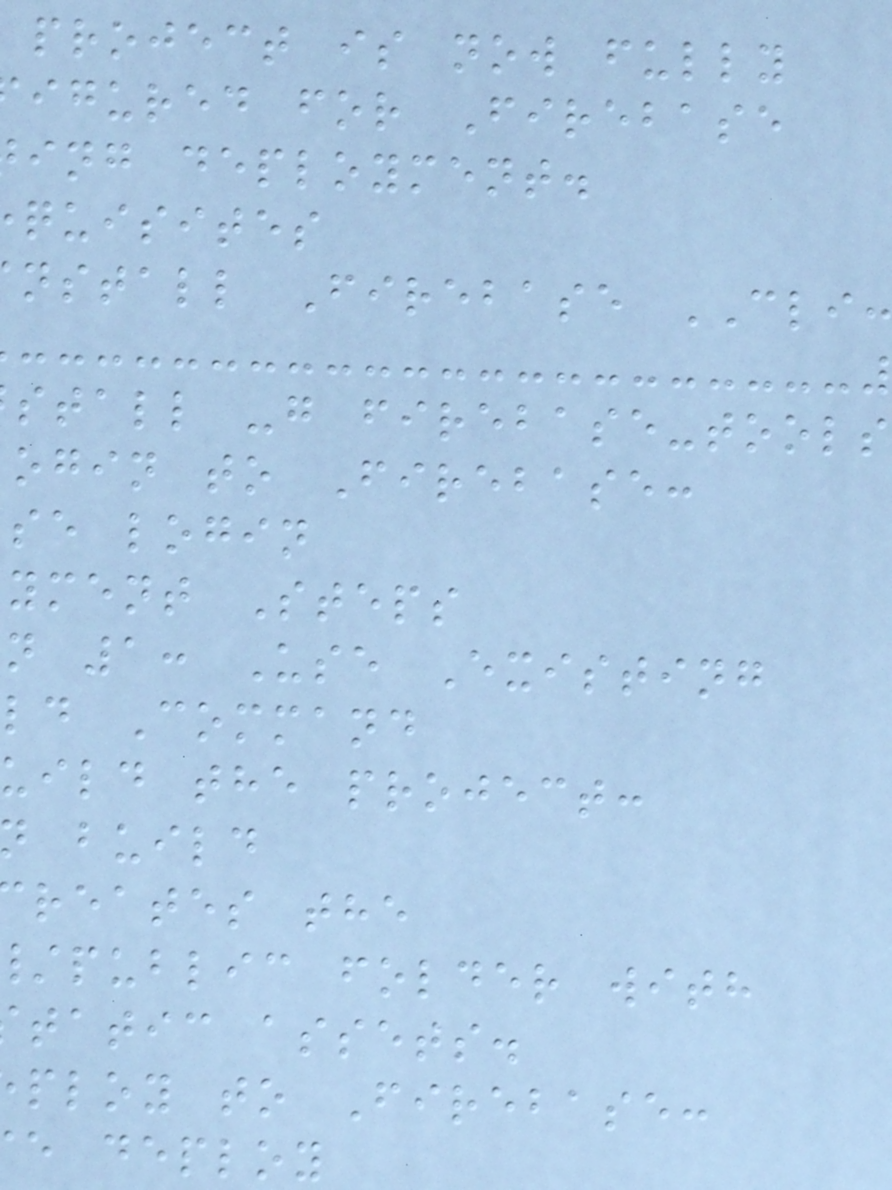project is now fully
igured for Firebase
ing deployment.
quisites
nstall Firebase CLI:
stall -g firebase-tools
ogin to Firebase:
se login
yment Steps
n 1: Use Existing
ld Command
uild the project:
build
reates the
public folder with
tatic assets.
ploy to Firebase:
e deploy
